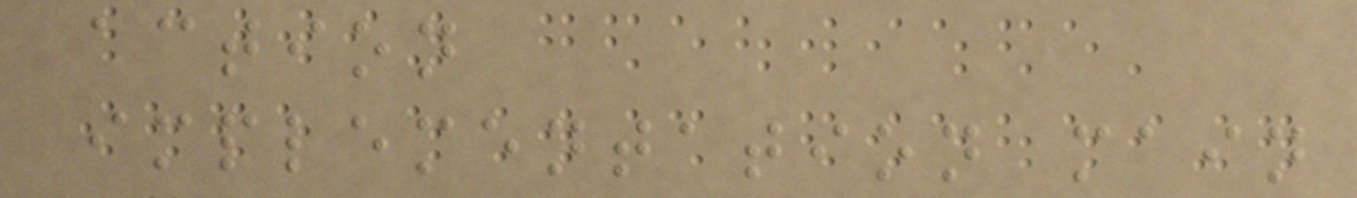action
implementation main
